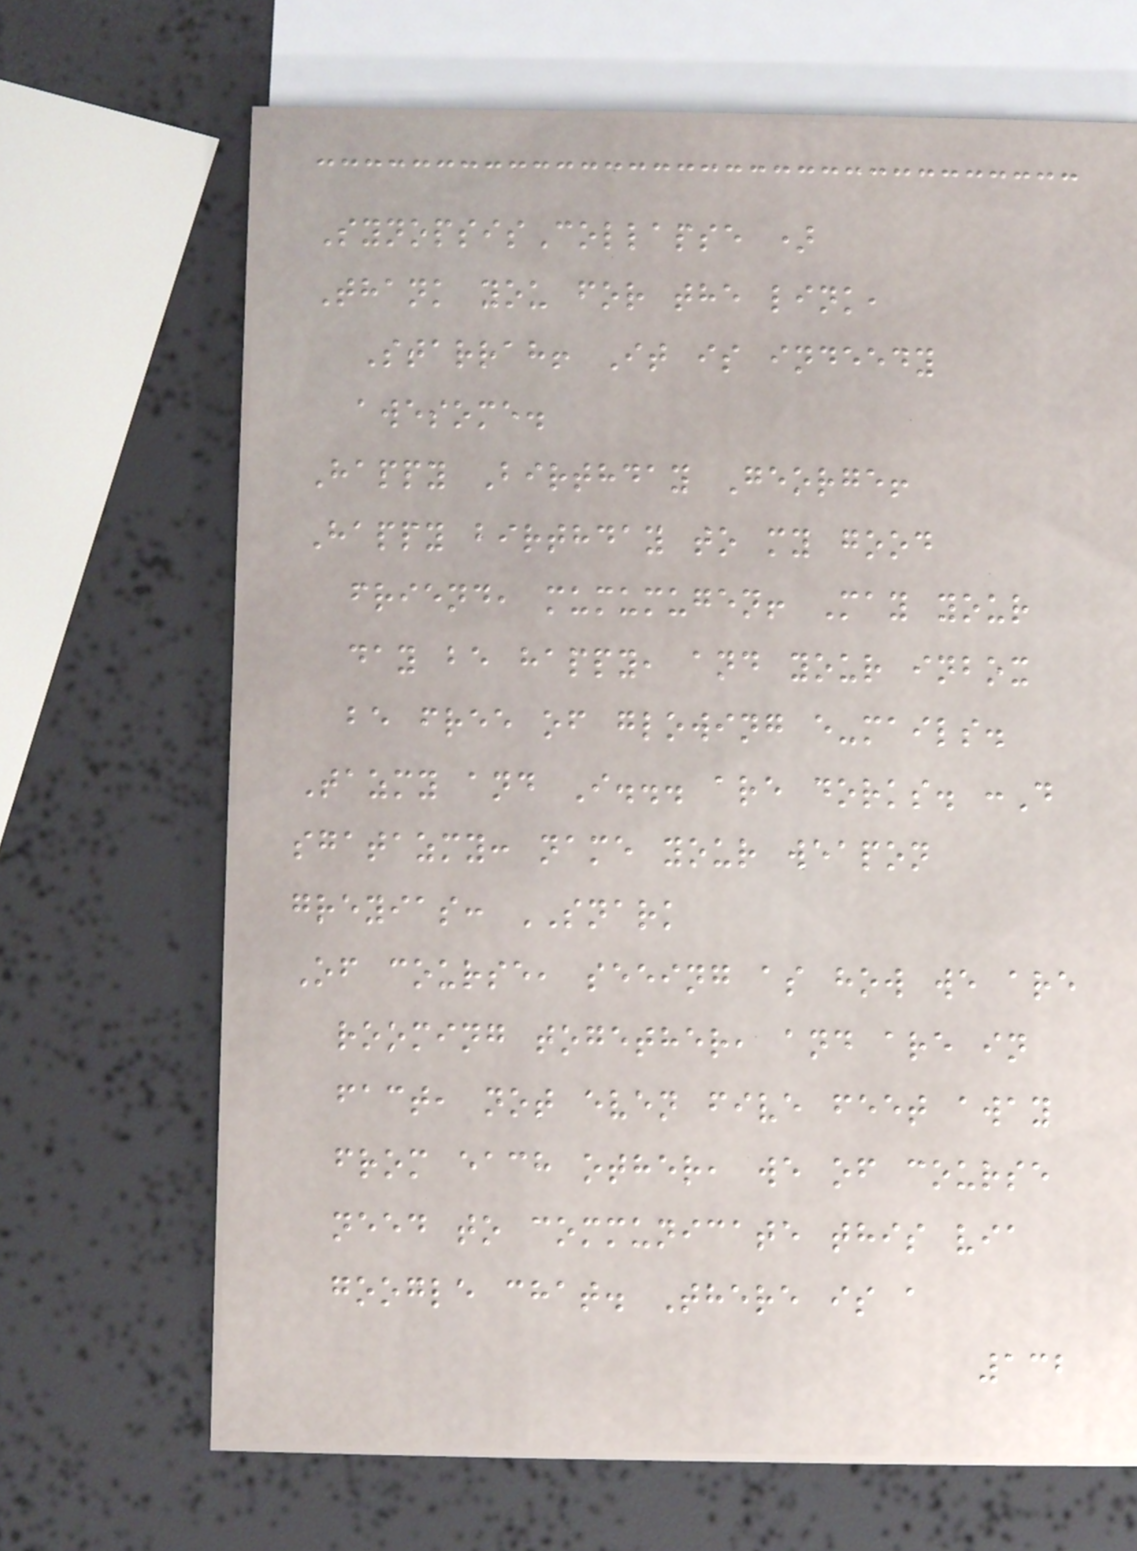SynopsisCollapse )
Thank you for the link,
Starrah! It is indeedy
awesome.
Happy Birthday George!
Happy birthday to my good
friend, mumumugen! May your
day be happy, and your inbox
be free of glowing e-mails.
Tazmy and I... are dorks. :D
sgatazmy: name your weapon
greyias: SNARK
Of course, seeing as how we are
rooming together, and are in
fact, not even five feet away
from each other, we of course
need to communicate this via
google chat. There is a
132
